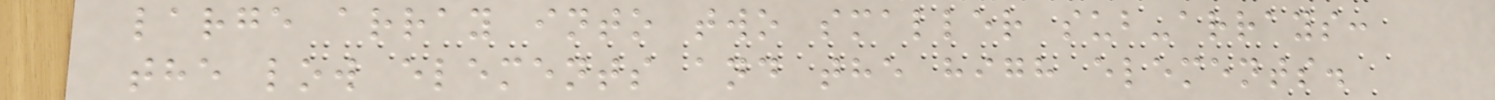large array into two smaller sub-arrays:
the low elements and the high elements.
